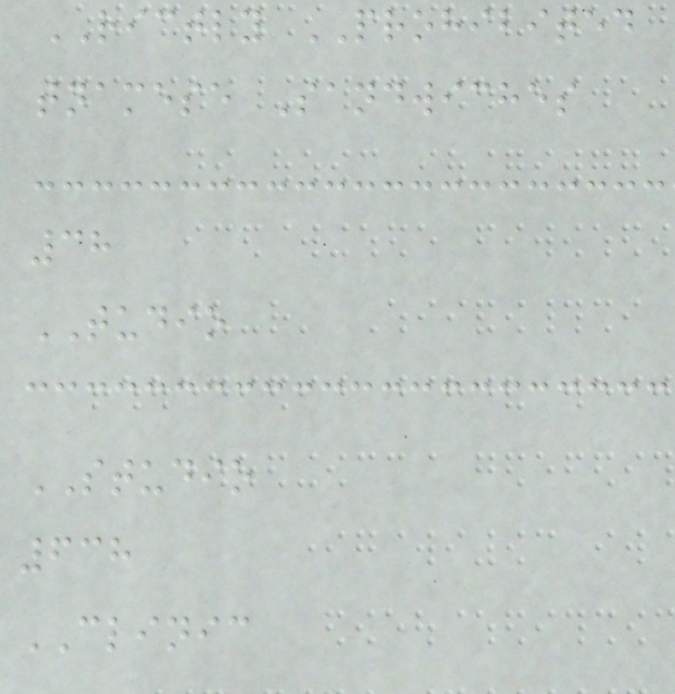RICTLY PROHIBITED
tnamese Sandwiches
38
TUDIO
STUDIO
638
CLINIC
